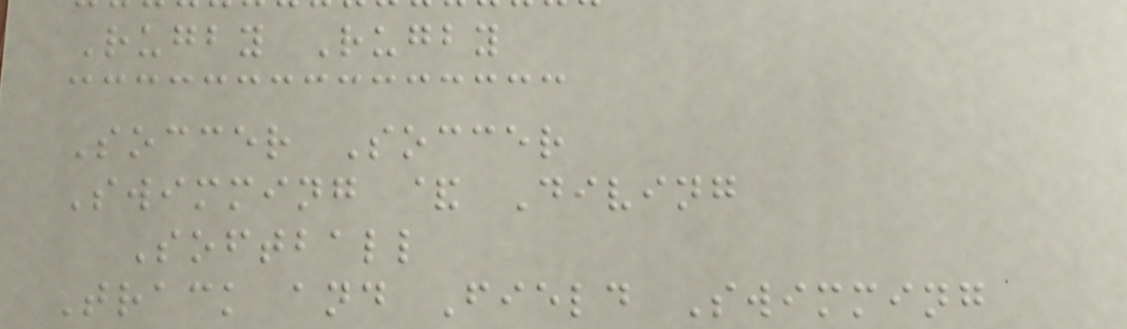Rugby Rugby
Soccer Soccer
Swimming & Diving
Softball
Track and Field Swimming
